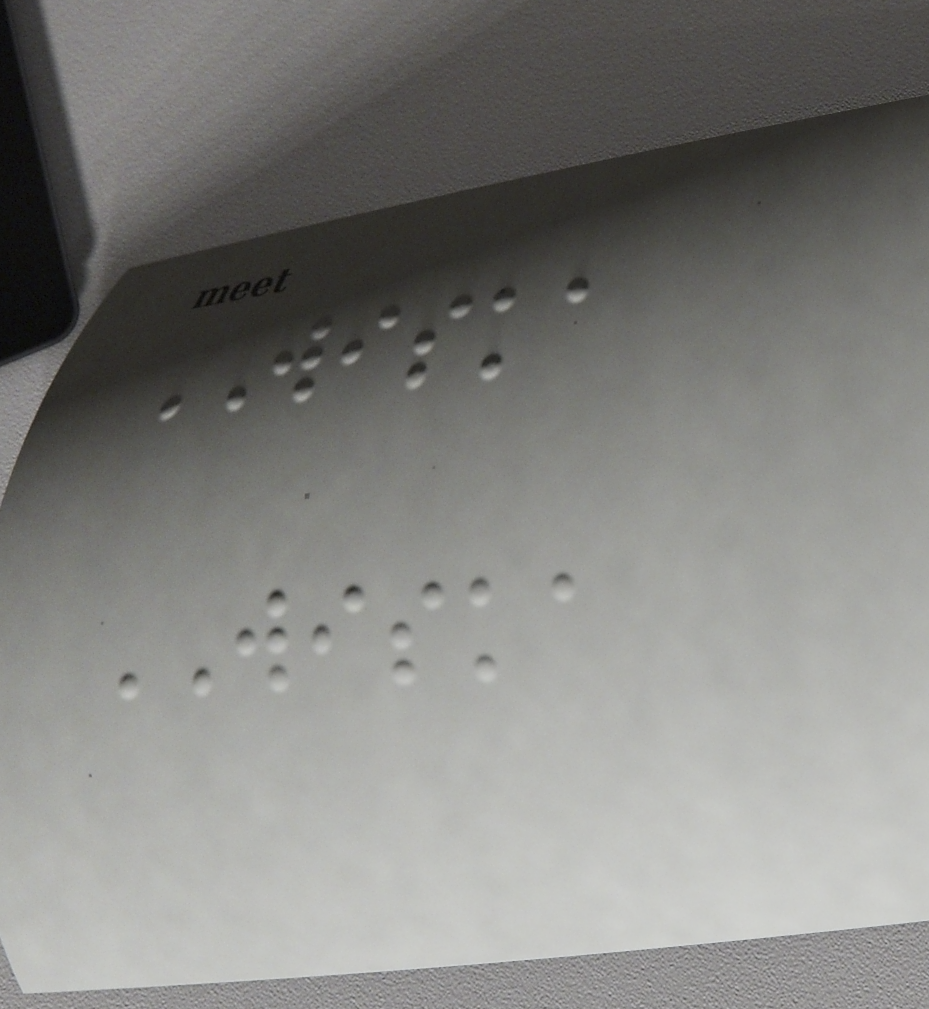WISKA
WISKA
